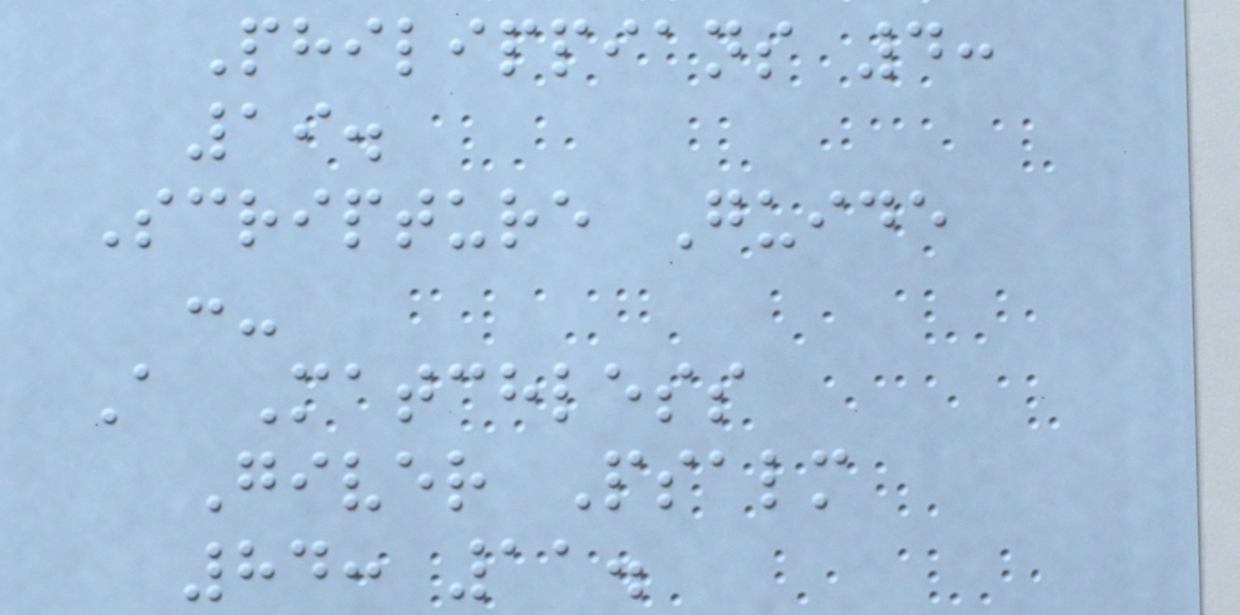Philippians 4:
19.
Scripture Guide
:-
A Matchless
Giver Psalm
84: 11.
